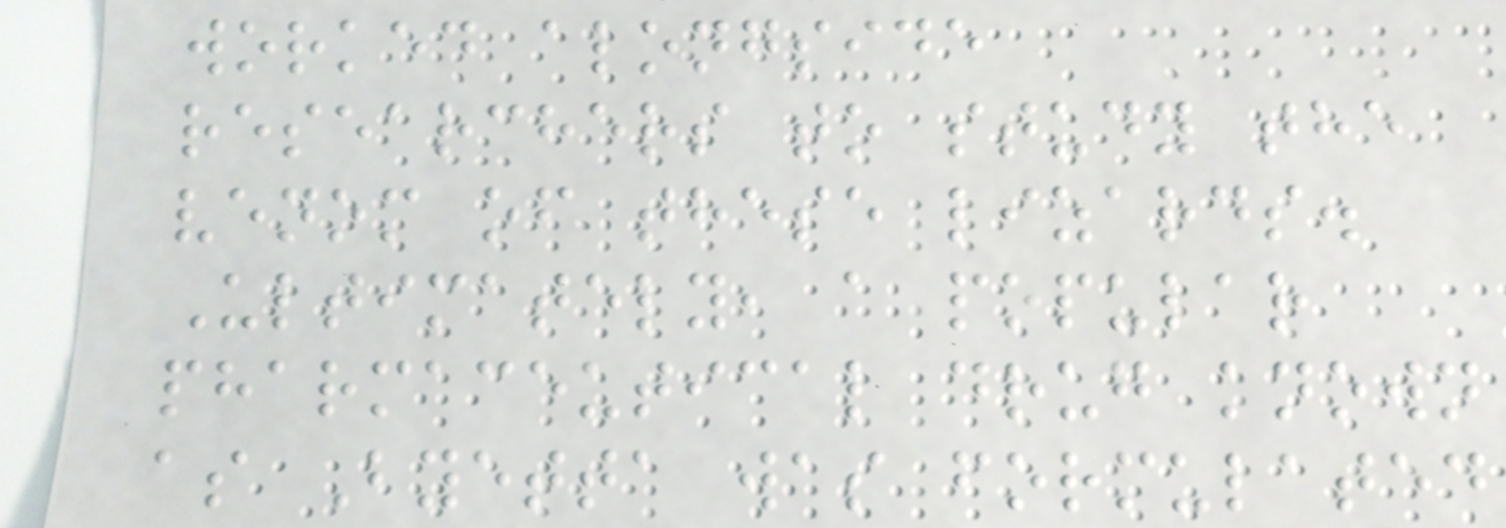worked alongside
researchers to study the
venom of these lizards.
Ultimately, a popular
pharmaceutical drug known
as Byetta was formulated
